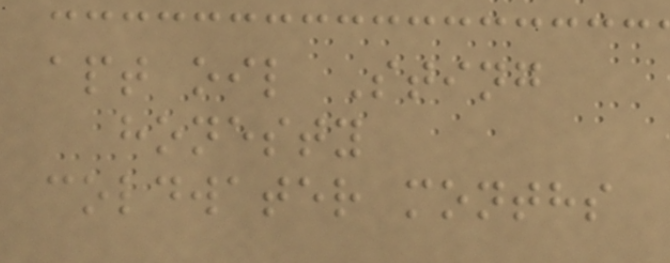apt oil Sting
honesty
coldwater months
